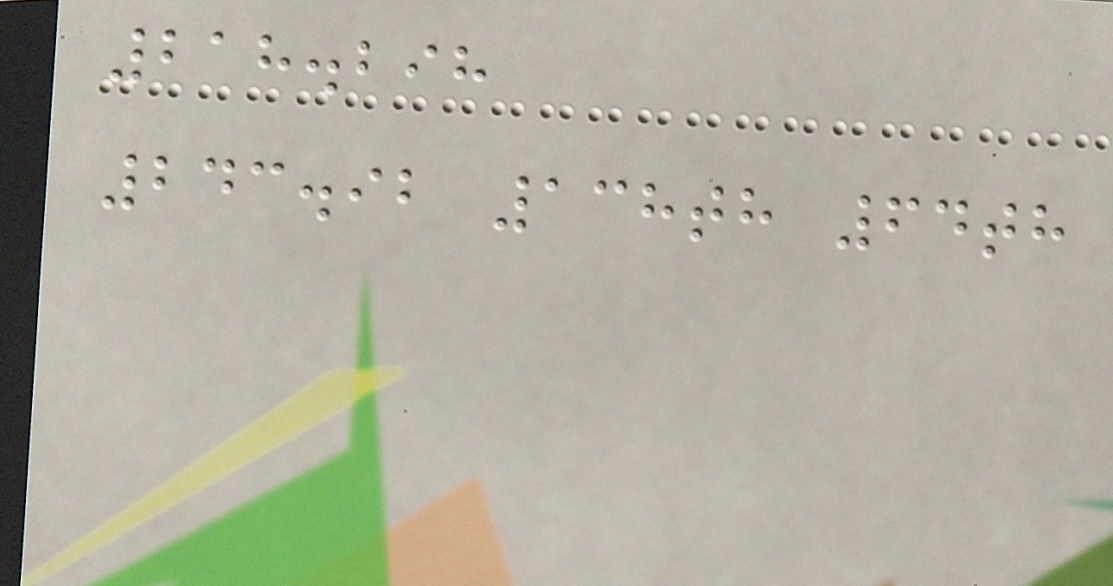218.298
243.92 138th 64th
